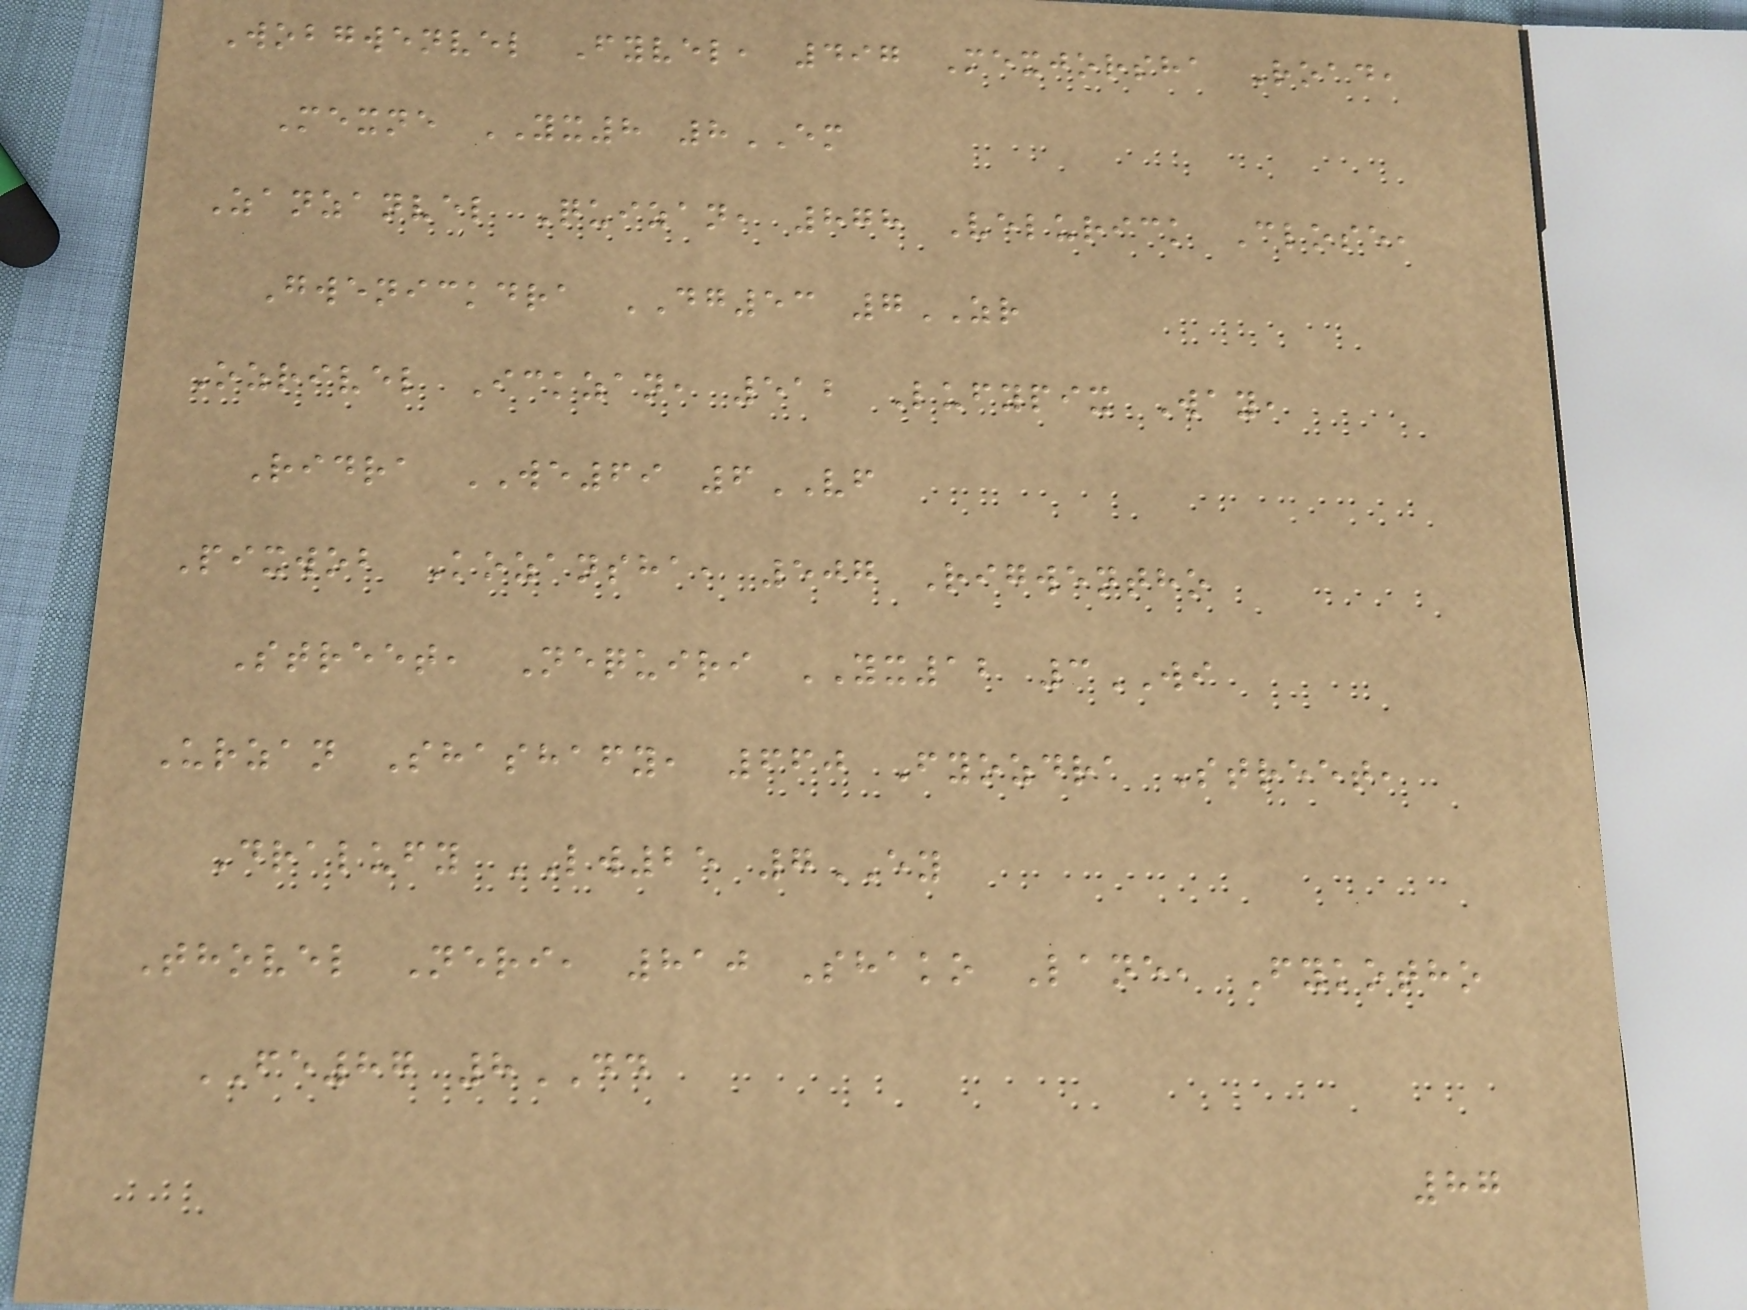Wobgwenvel Fyvel, 497 Mexjorsha Road,
Mexne YX8 8EM
Zanzanvel Quizan, 878 Velurick Close,
Gwenickdra DG53 7ZR
Ozrivel Ickzan, 512 Lufypix Way,
Ridra WE69 6VF
Pixwob Kozansha, 507 Rigwentho
Street, Nequiri YX12 3WI
Urzan Shashafy, 660 Fyozdra Street,
Dralufy LW25 7EY
Thovel Neri, 810 Shako Lane, Fykotho
FE87 8DD
87
